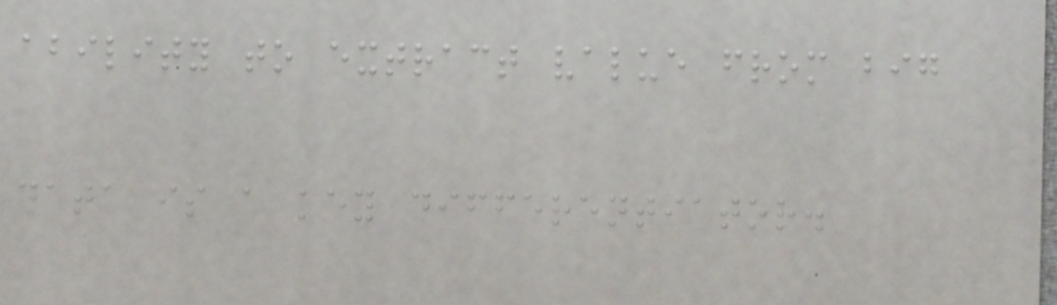ability to extract value from big
data is a key differentiator.
